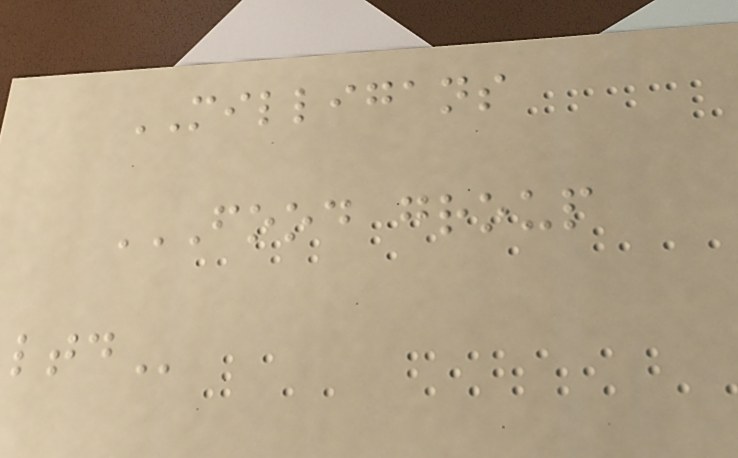MILLIGANS
FOOD GROUP
LTD
